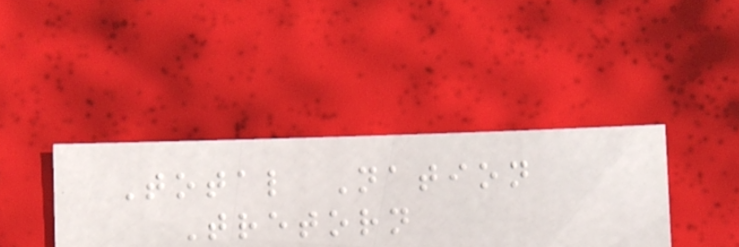Total Nation
Tretorn
